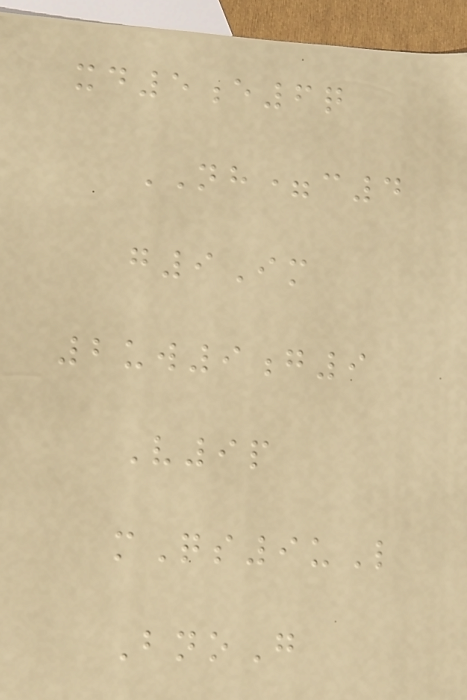xd5e6q
NH=c4
g9Im
2uw9g9
V9p
mQs9uL
BnoG
